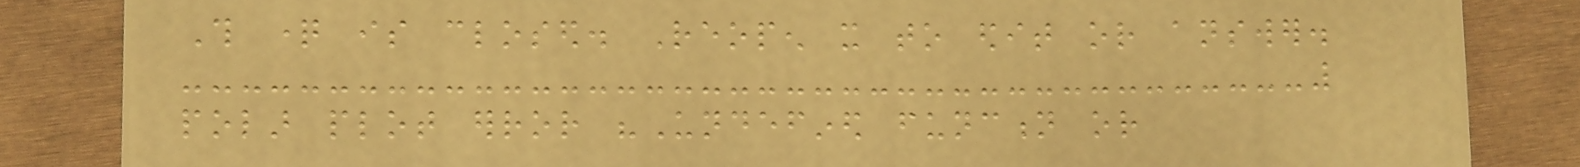This question is closed. Reopen it to edit or answer.
polar plot error "Undefined function or
